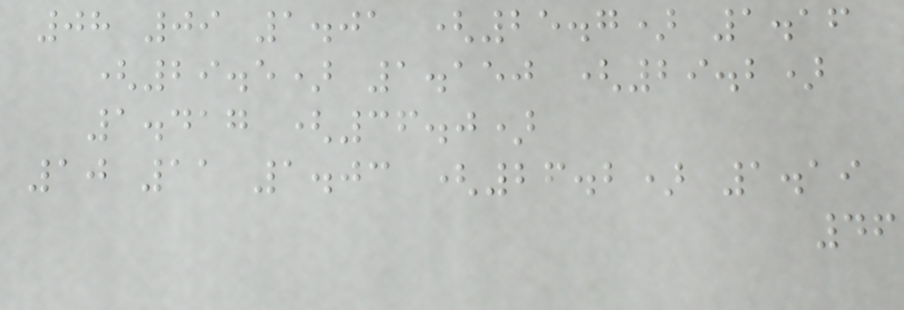08 09 1.01 (25.7) 1.16
(29.5) 1.150 (29.2)
1.417 (36.0)
10 11 1.03 (26.2) 1.19
46
